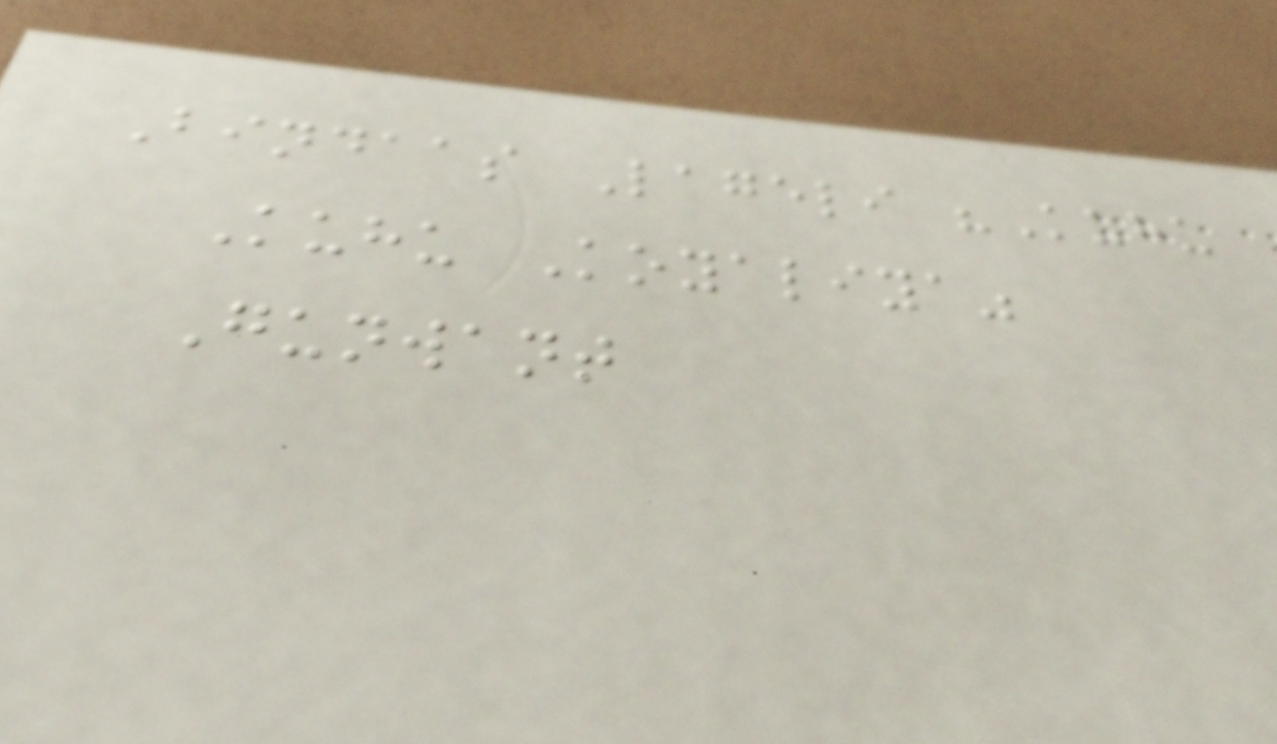Bindaas Lageli "Kuhu
Kuhu Koyaliya"
Gunwant
